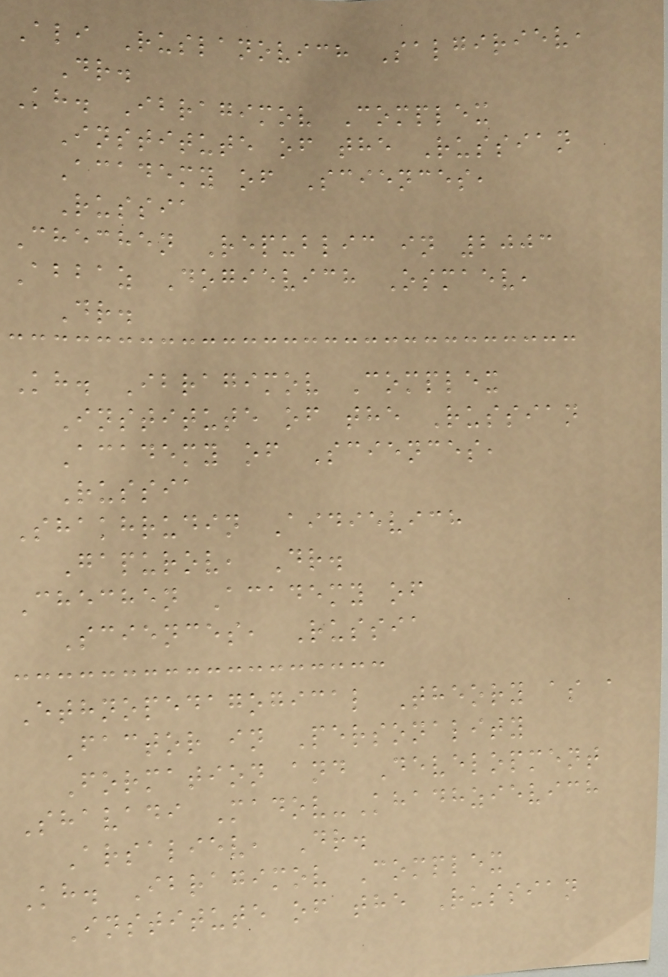Ali Ruslanovich Salgiriev,
Dr.
Kh. Ibragimov Complex
Institute of the Russian
Academy of Sciences,
Russia
Chechen Republic in 2003
Abbaz Dogievich Osmaev,
Dr.
Kh. Ibragimov Complex
Institute of the Russian
Academy of Sciences,
Russia
Shakhrudin Aidievich
Gapurov, Dr.
Chechen Academy of
Sciences, Russia
Ethnopedagogical Theory as a
Factor in Personality
Formation and Development
Shavadi Madov-Khadhzievich
Arsaliev, Dr.
Kh. Ibragimov Complex
Institute of the Russian
